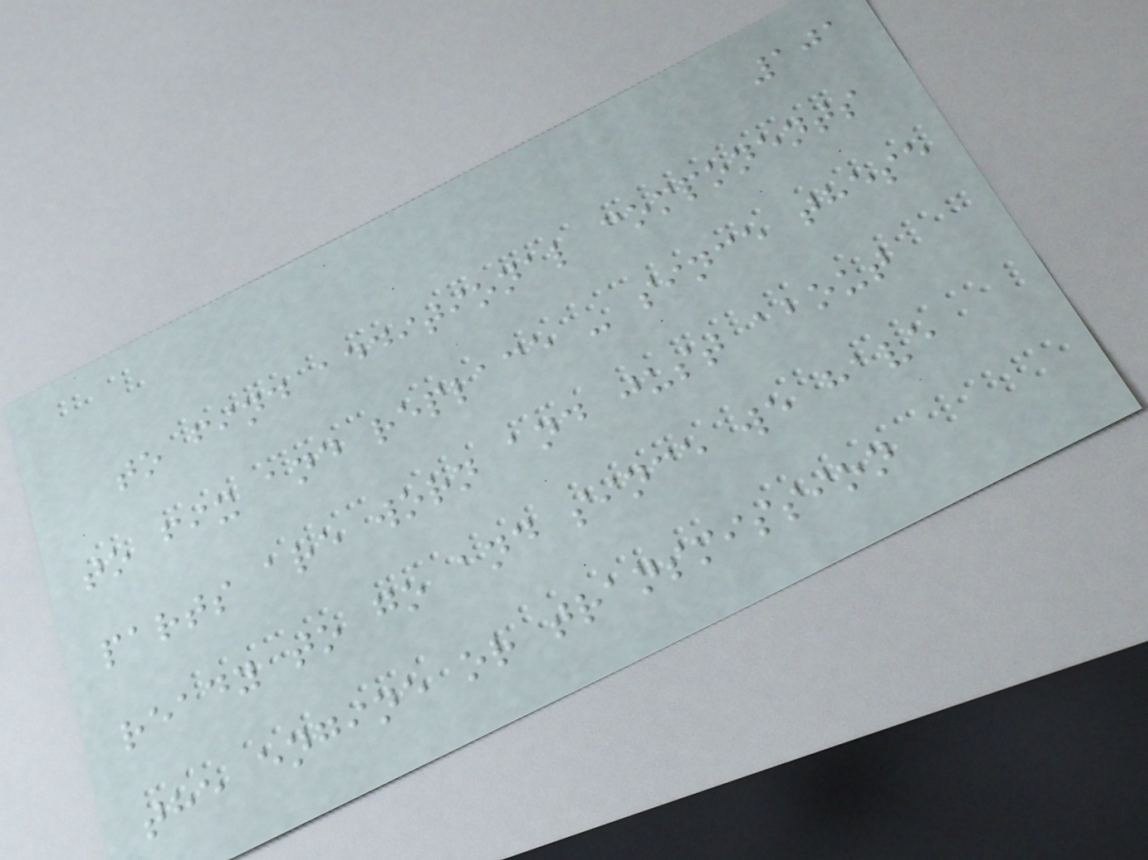101
to find additional components
to fix and replace - since these
parts are worn and just about
ready to go and since we have
the engine or transmission
